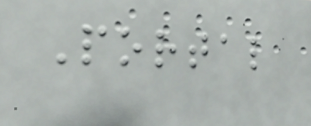Portal
